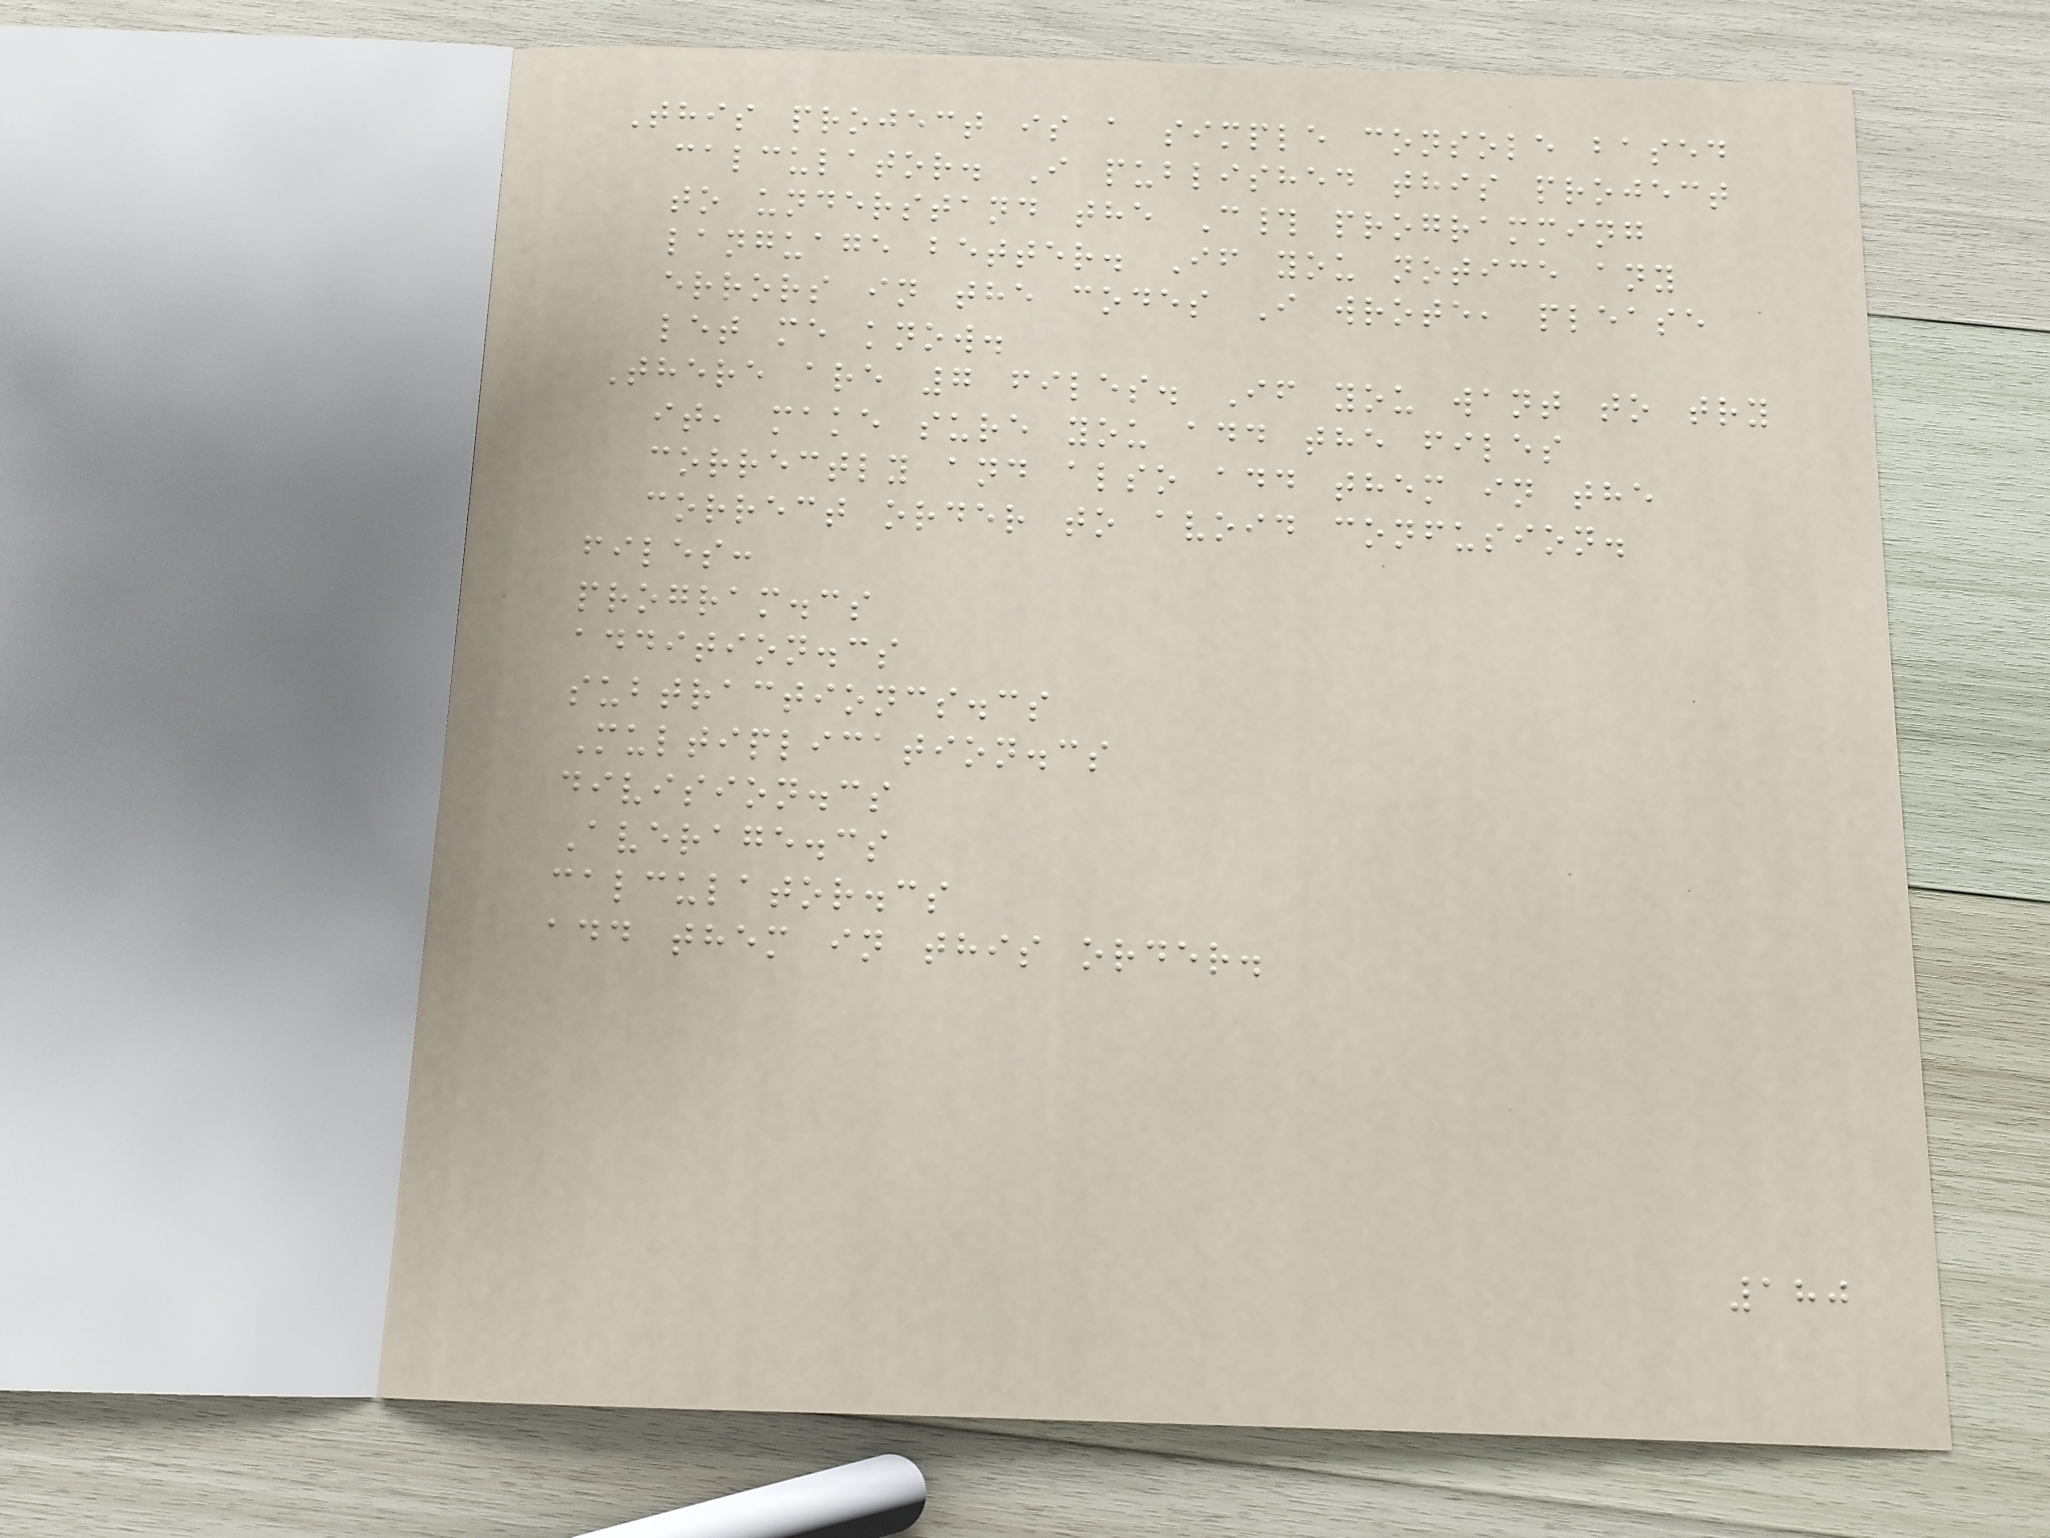This project is a simple console based
calculator. I published this project
to understand the C# programming
language better. If you notice any
errors in the codes I wrote, please
let me know.
There are 7 files. If you want to try
it, make sure you add the files
correctly and also add them in the
correct order to avoid confusion.
files:
program.cs
addition.cs
subtractioncs.cs
Multiplication.cs
division.cs
Average.cs
calculator.cs
add them in this order.
180
